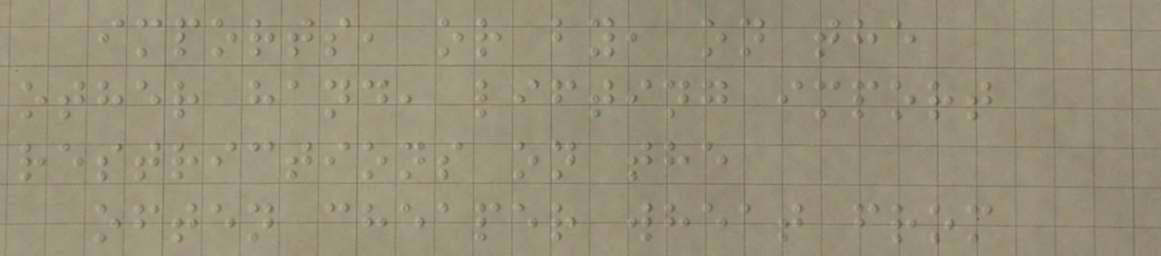imports, or by, on the
other hand, lifting import
restrictions on the
often cheaper wheat from
